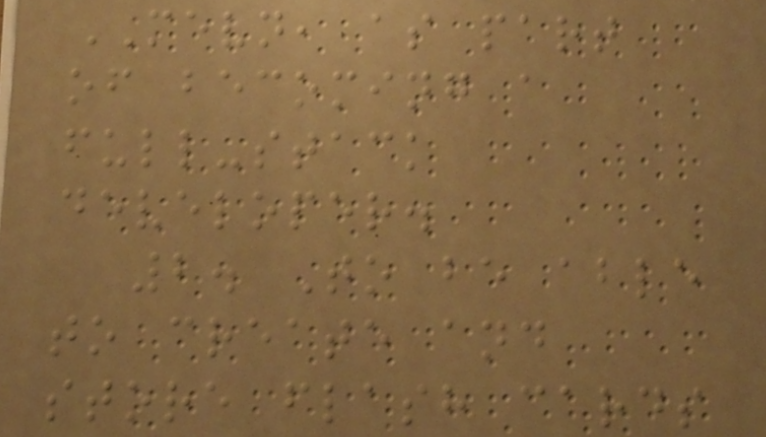MEVN, as part
of becoming a
full-stack
developer.
2. To be able
to create and
store flash cards
